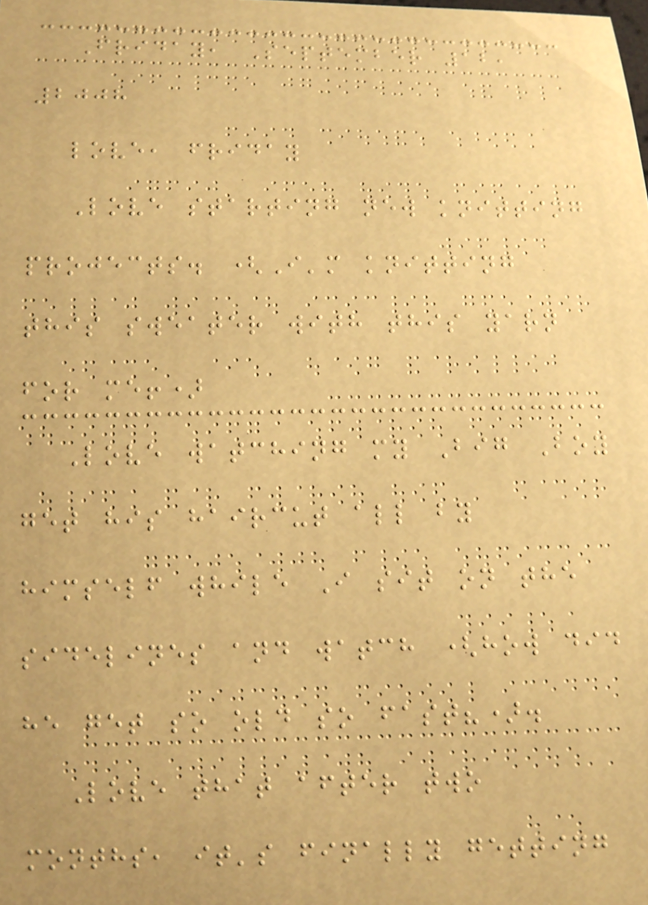Friday, September 12,
2008
love, friday
Love starting new knitting
projects. (I'm knitting
this sweater with this yarn
for me!)
Love watching my Big Boy
get his haircut all by
himself while I sit on the
sidelines and watch (how did
he get so old so fast?).
Love that after two
months, it's finally getting
